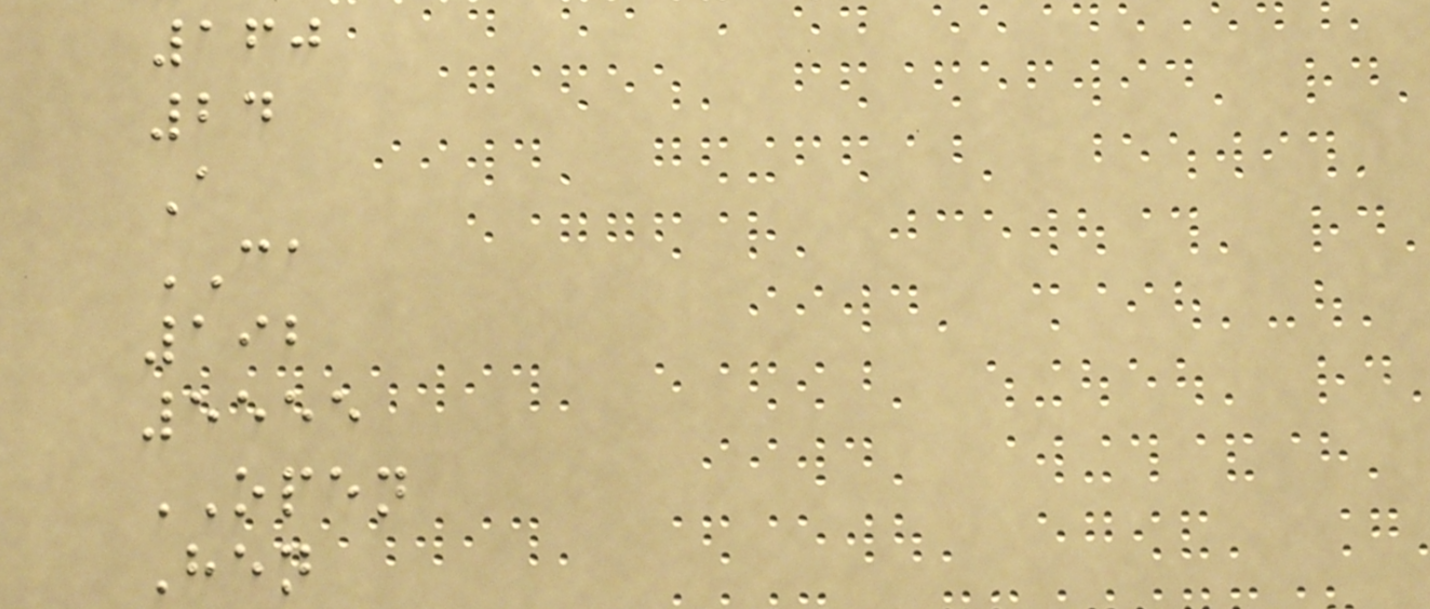160
24
A
CA
192
5555
OPEN
Hen
